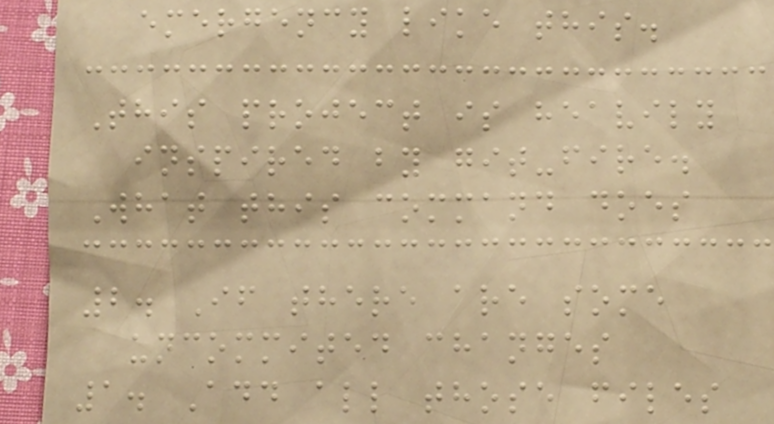emergency like this.
This project is heavily
inspired by git-fire.
What this command does
2. If there are some
uncommited changes
1. Add all those files
